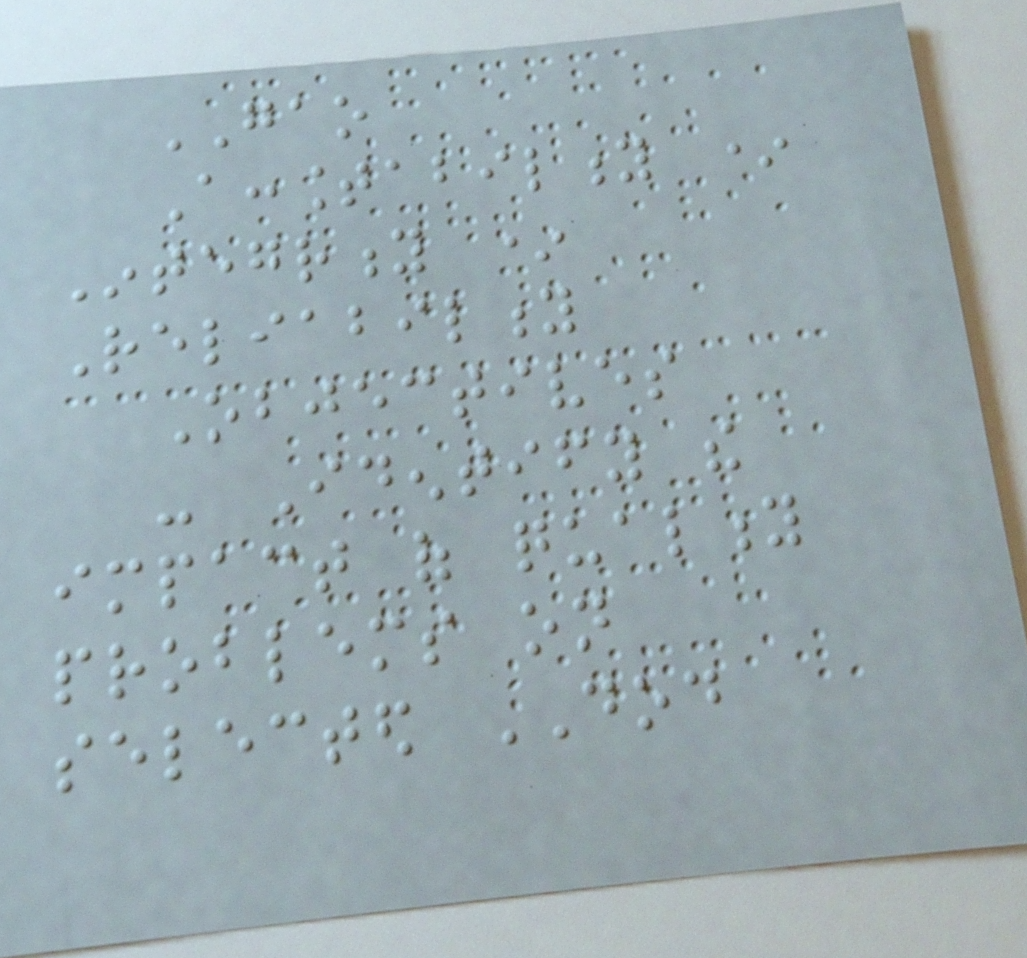GAO
Accountability *
Integrity *
Reliability
Objectives
- Identify the
impact of quality
problems on
selected DOD
